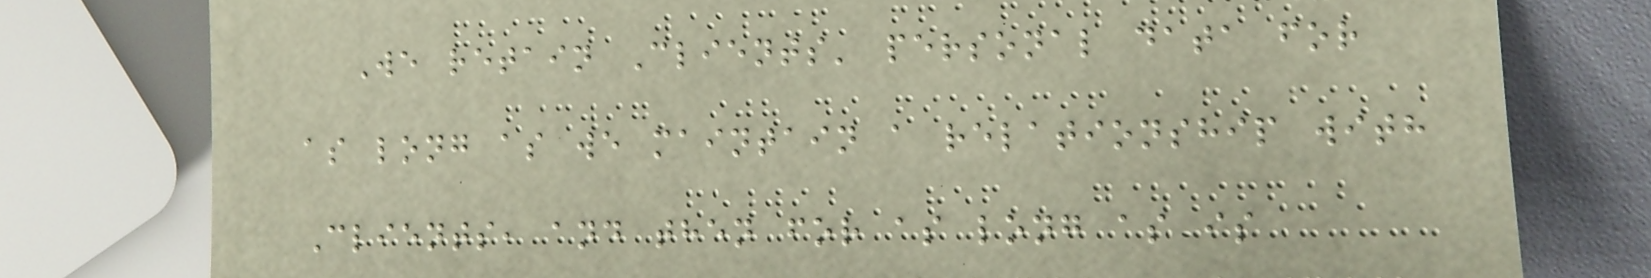We retain Clients' personal data for
as long as we maintain a relationship with
Clients, and then for as long as is
